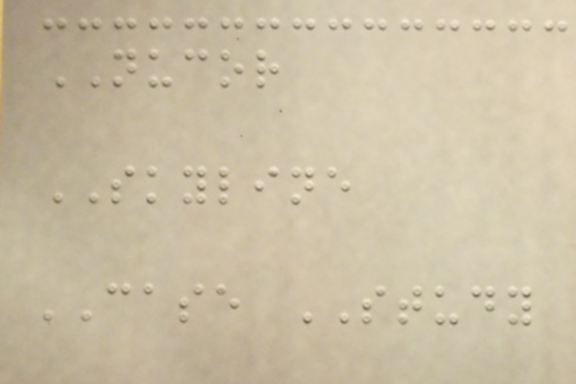NUCOR
SKYLINE
CASE STUDY
